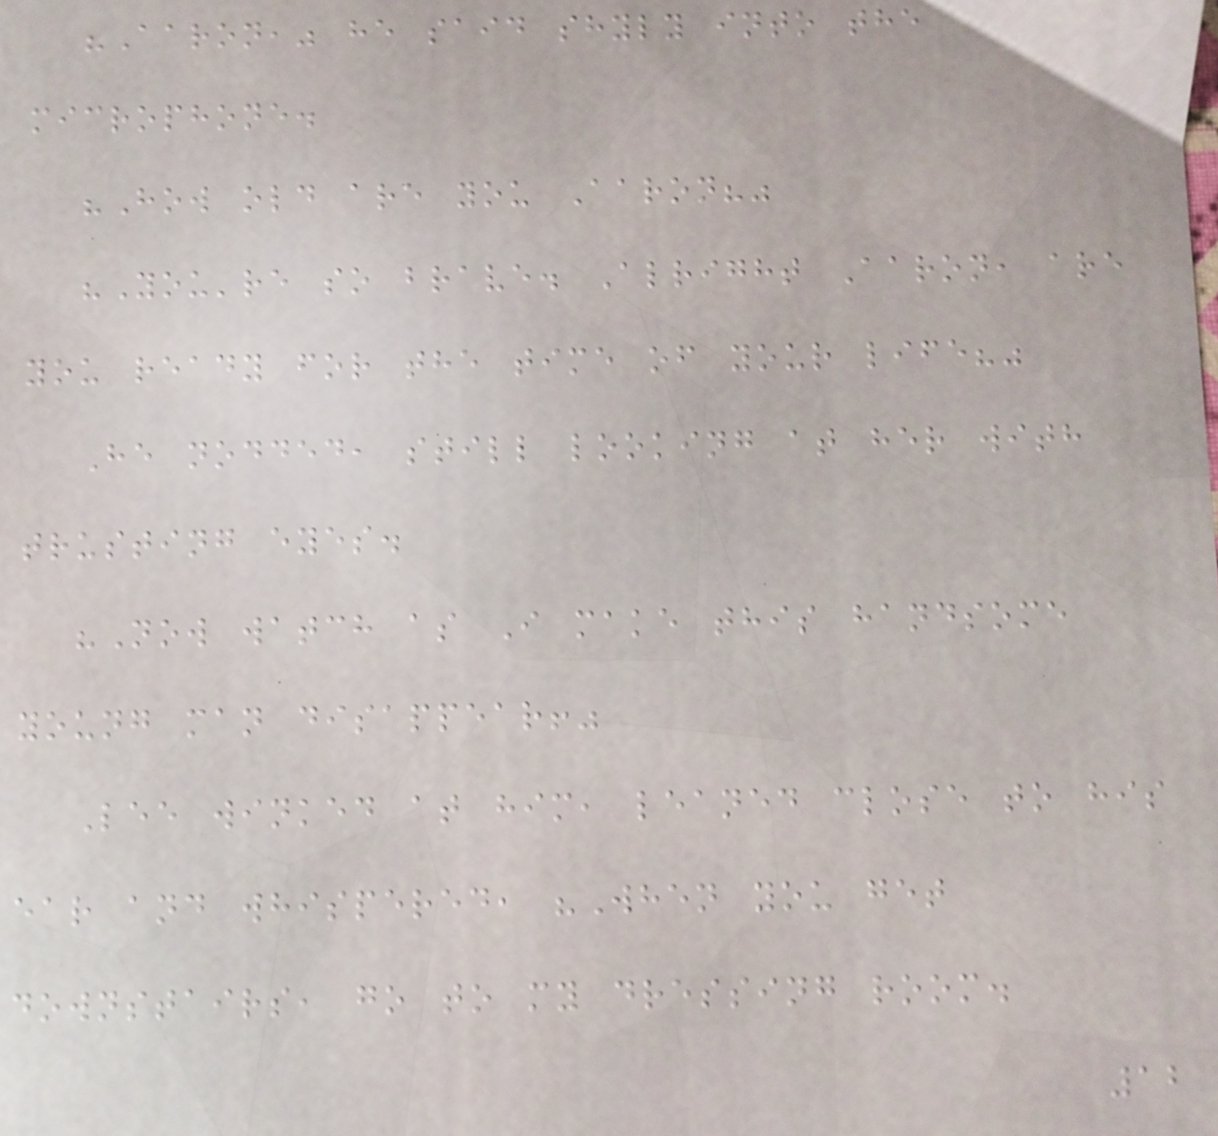"Aaron," he said shyly into the
microphone.
"How old are you Aaron?"
"You're so brave. Alright Aaron, are
you ready for the time of your life?"
He nodded, still looking at her with
trusting eyes.
"Now watch as I make this handsome
young man disappear!"
Lee winked at him, leaned close to his
ear and whispered, "When you get
downstairs, go to my dressing room.
12
